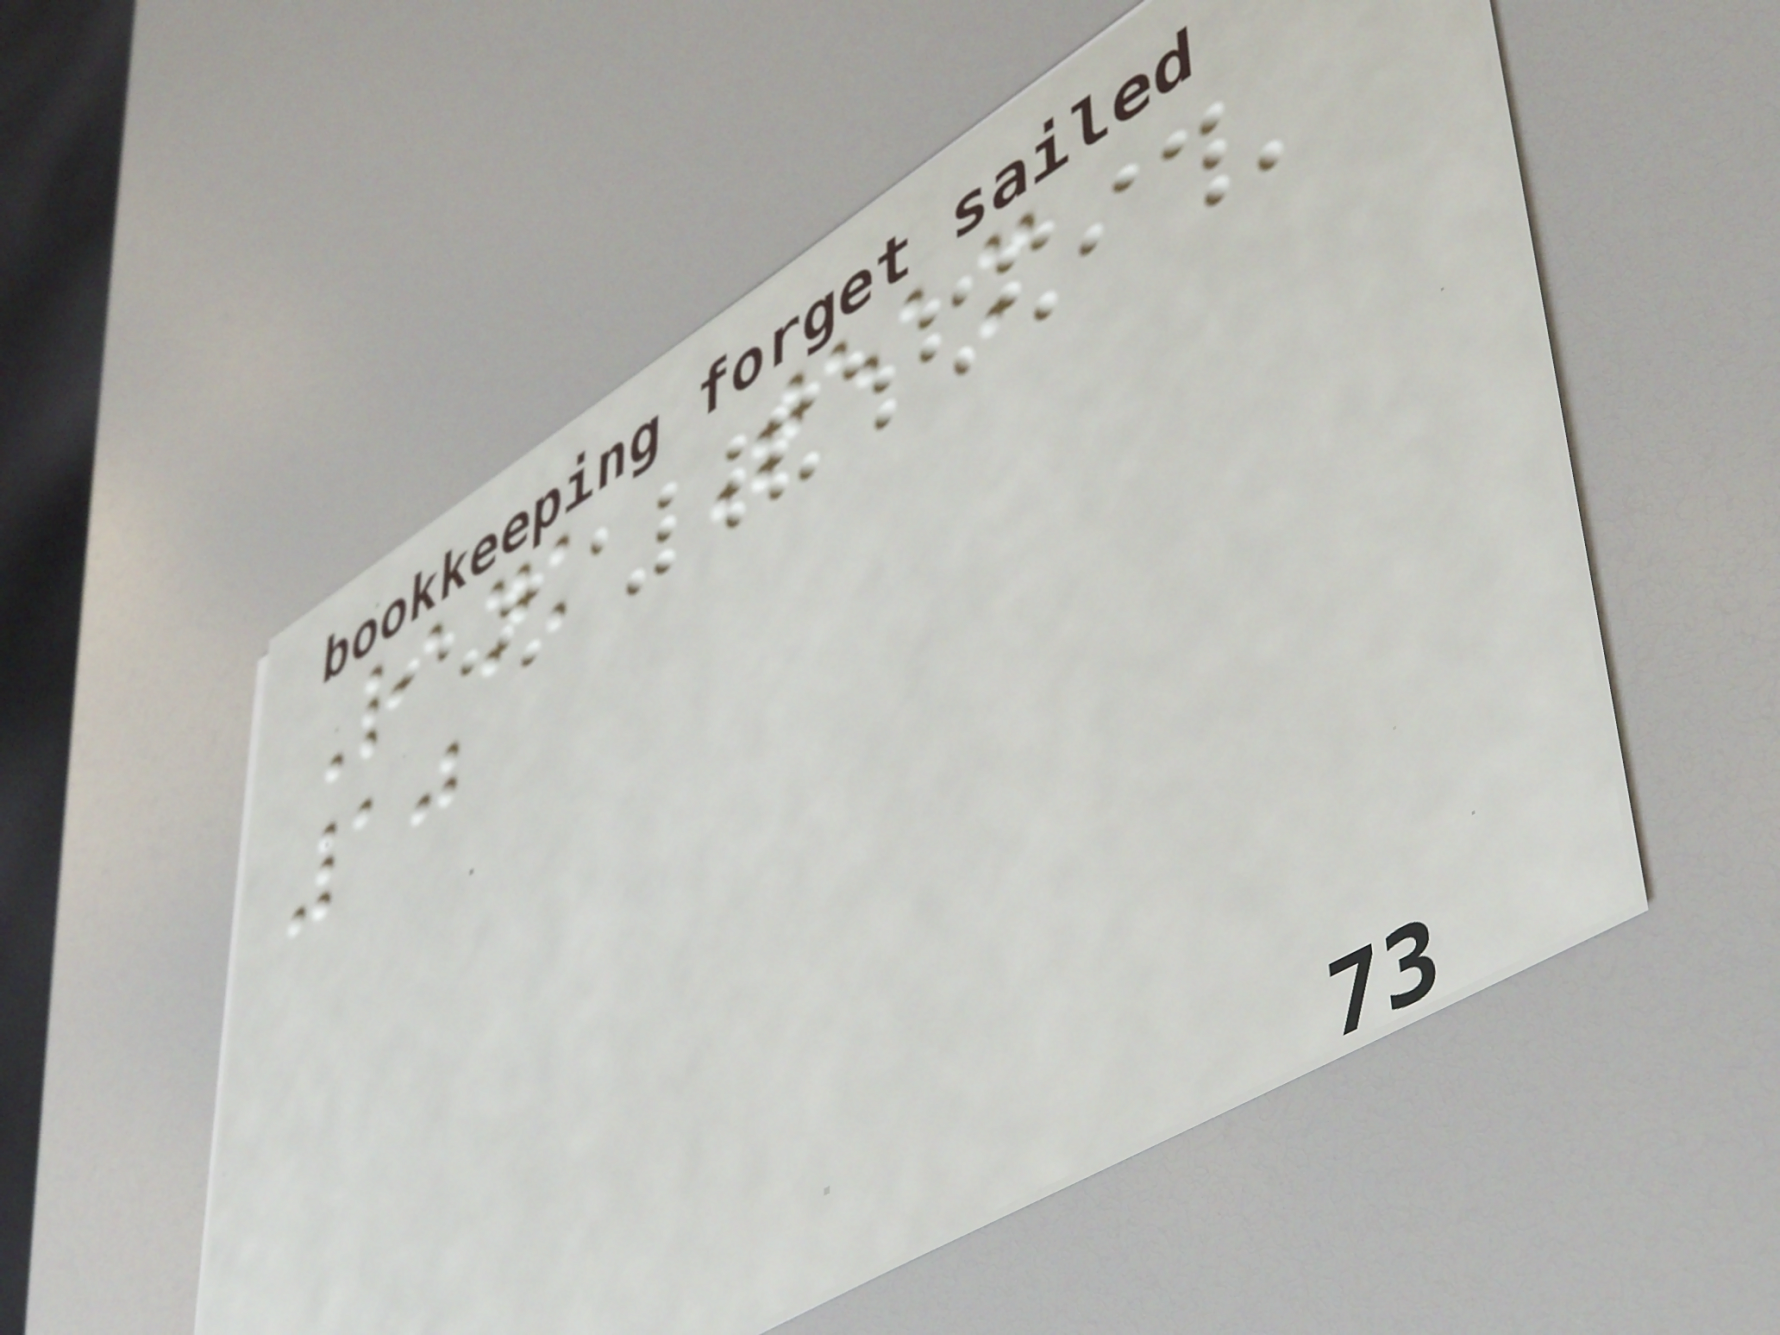Rank Team
10
